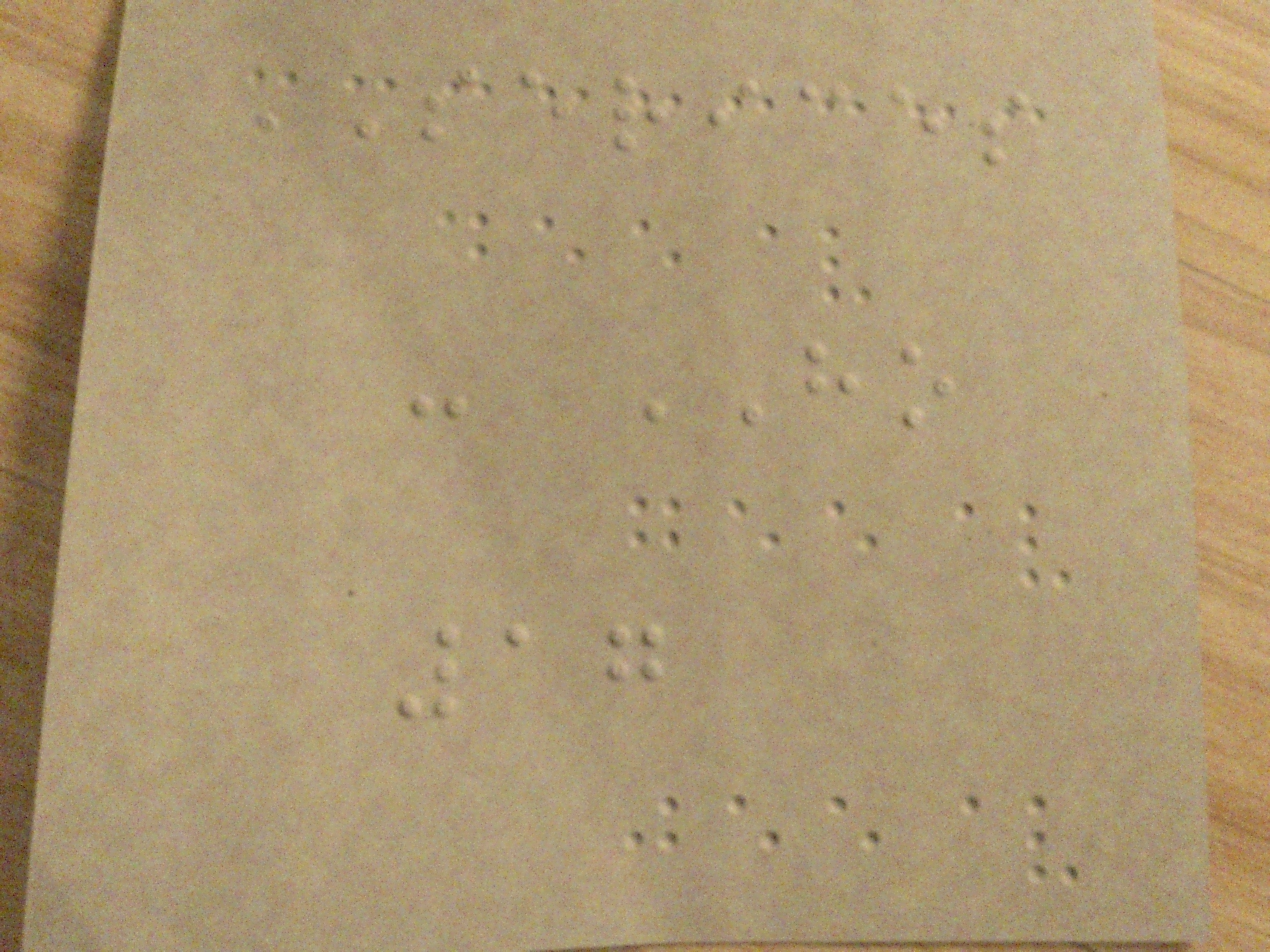SERICES
- HO
17
